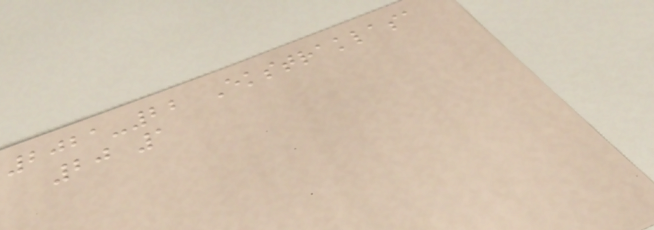2021-22 Ekstraklasa
20 1
